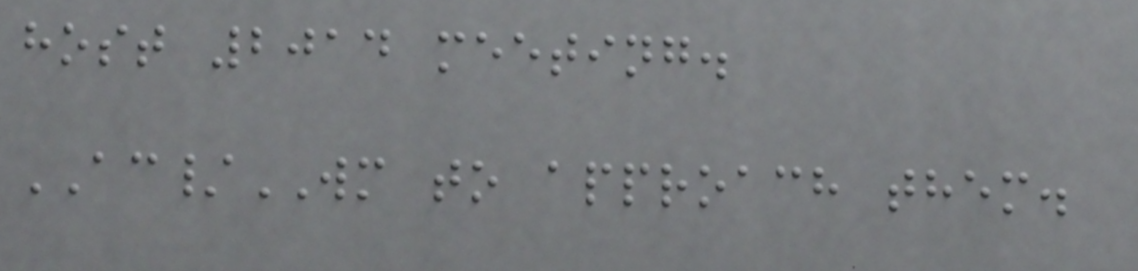host 2014 meeting.
AC/WM to approach them.
